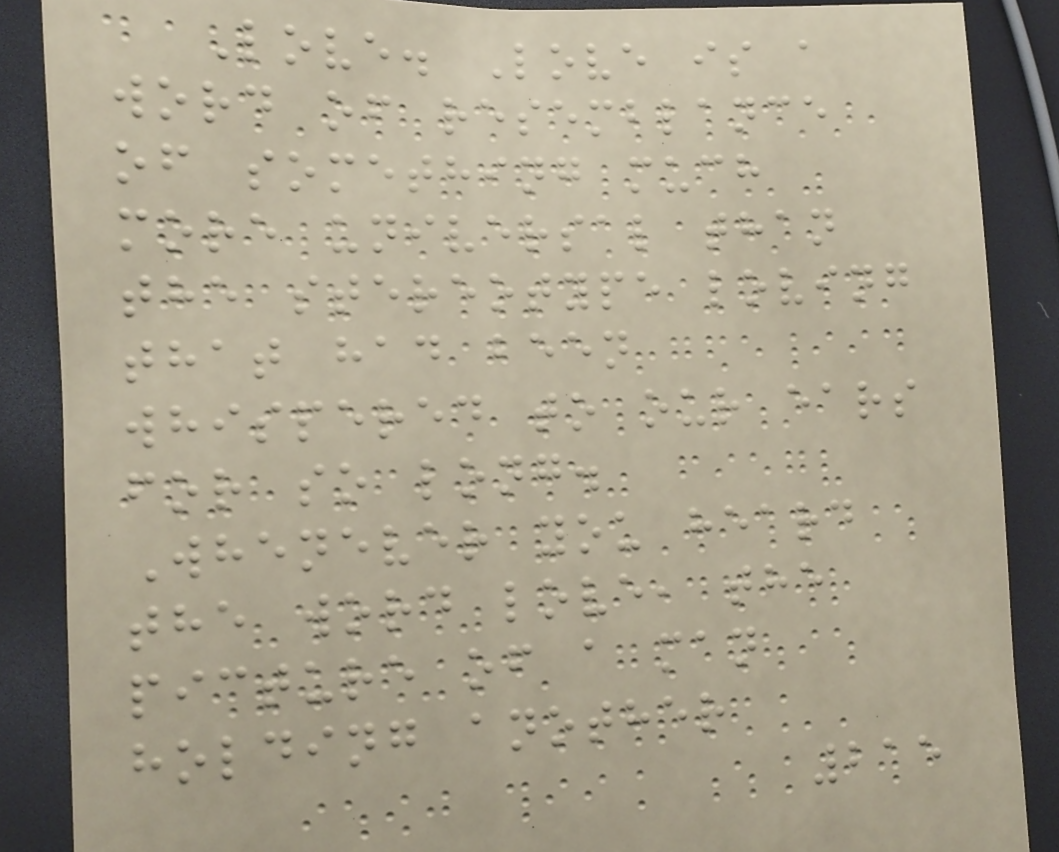Love. Love is a
word of resemblance
of something much
more universal than
the stereotype loving
that had been
whispered to our ears
for so long.
Whenever you heard
the word love, the
picture of a man
holding another
215
